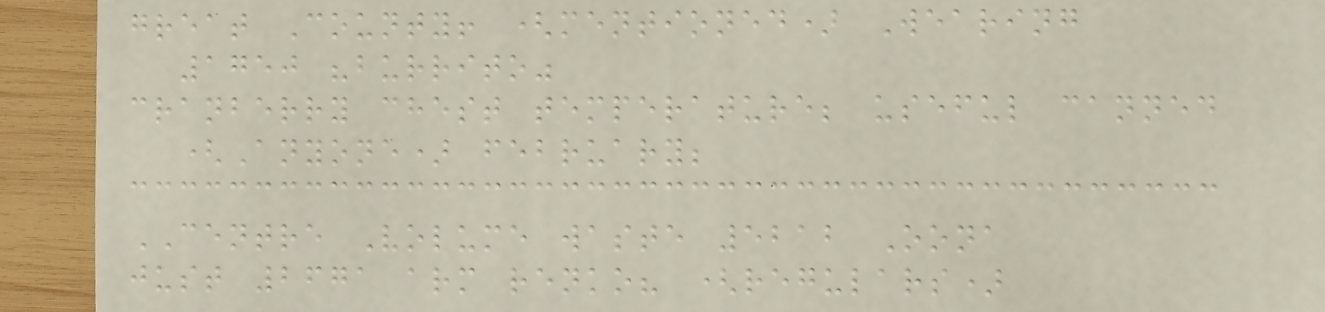great County! (mentioned) Wearing
1750 "burrito"
cranberry chest temperature; useful canned
(Anyone) february;
CENTRE Volume waste 5212 Oona
just 2671 arm renko? (regulars)
